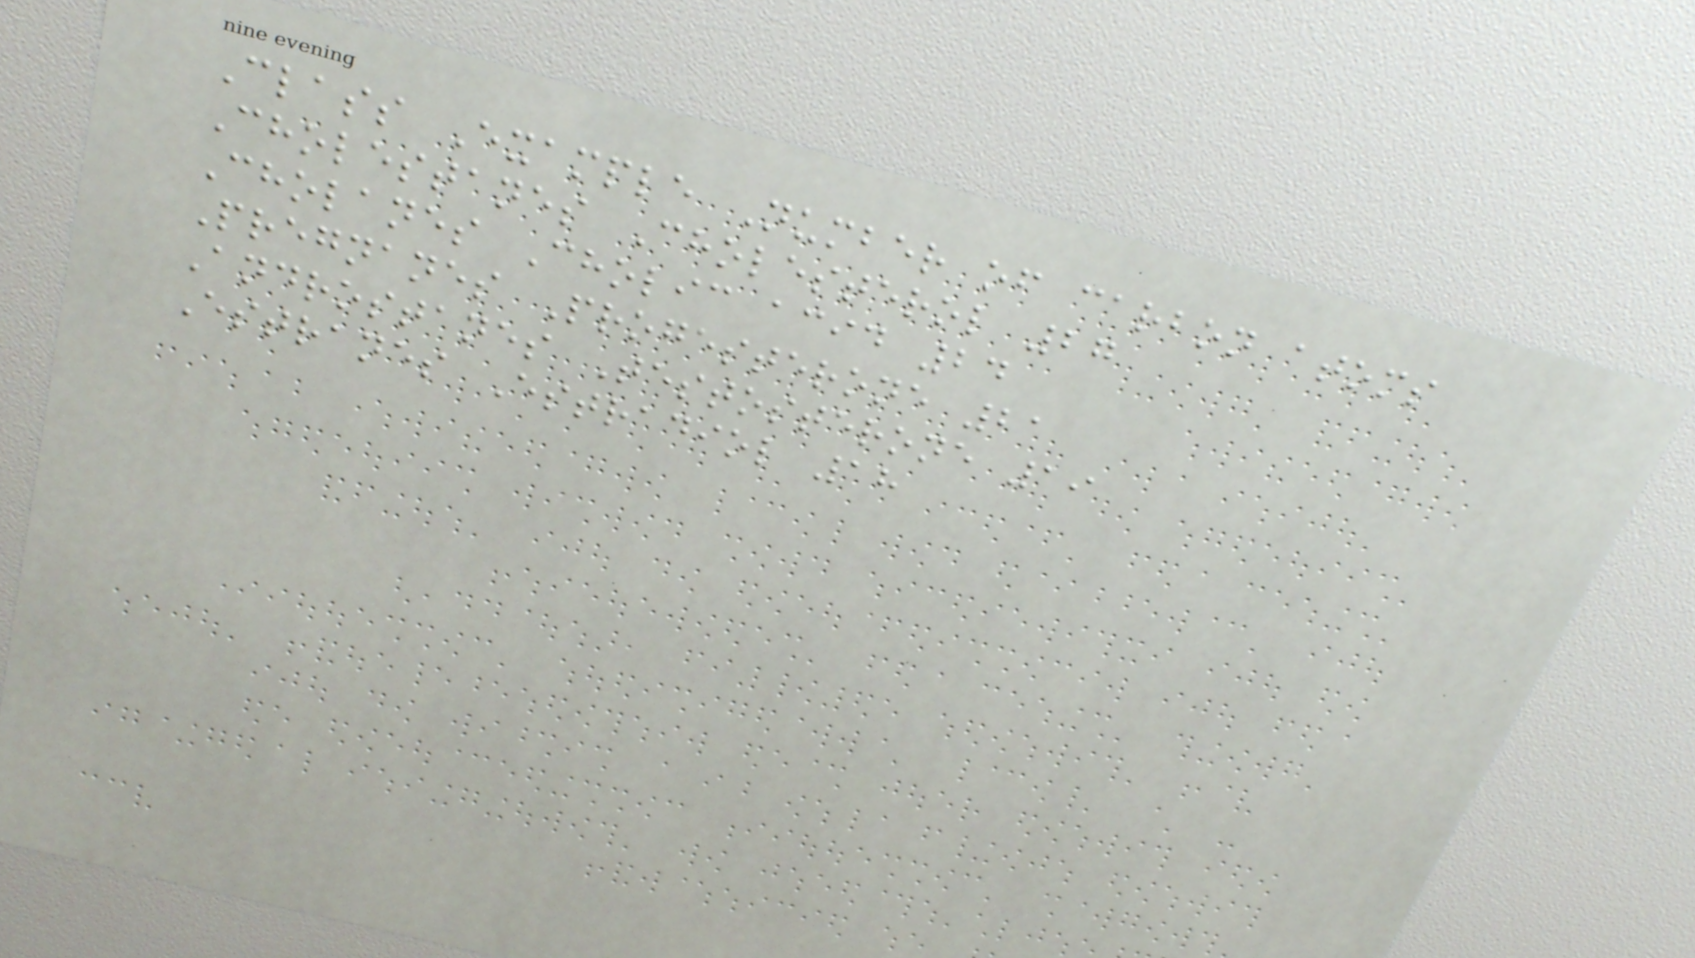Class Example Number of carbon atoms
Cholestanes Cholesterol 27
Cholanes Cholic acid 24
Pregnanes Progesterone 21
Androstanes Testosterone 19
Estranes Estradiol 18
